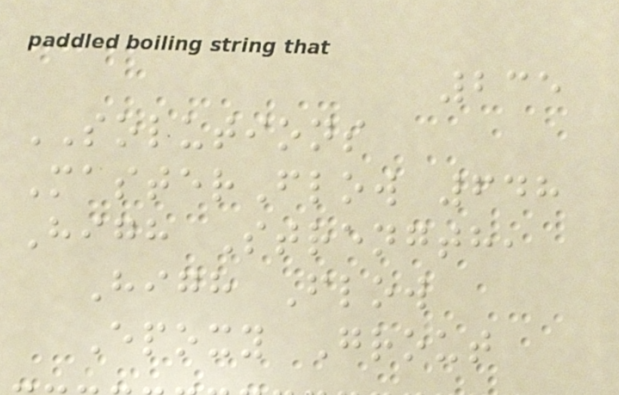235
SOLUTIONS
MasterFlow 648
High Strength,
High Flow
Epoxy Grout
